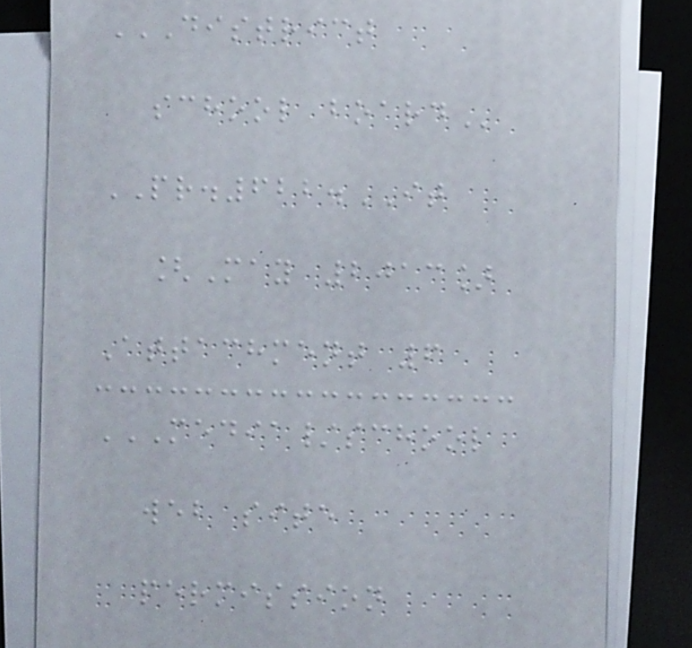DISTRICT
SCHOOL BOARD
PR.622.IT
[May 2013]
Attachment 6
MEDIA/SCHOOL
WEB SITE
PERMISSION
